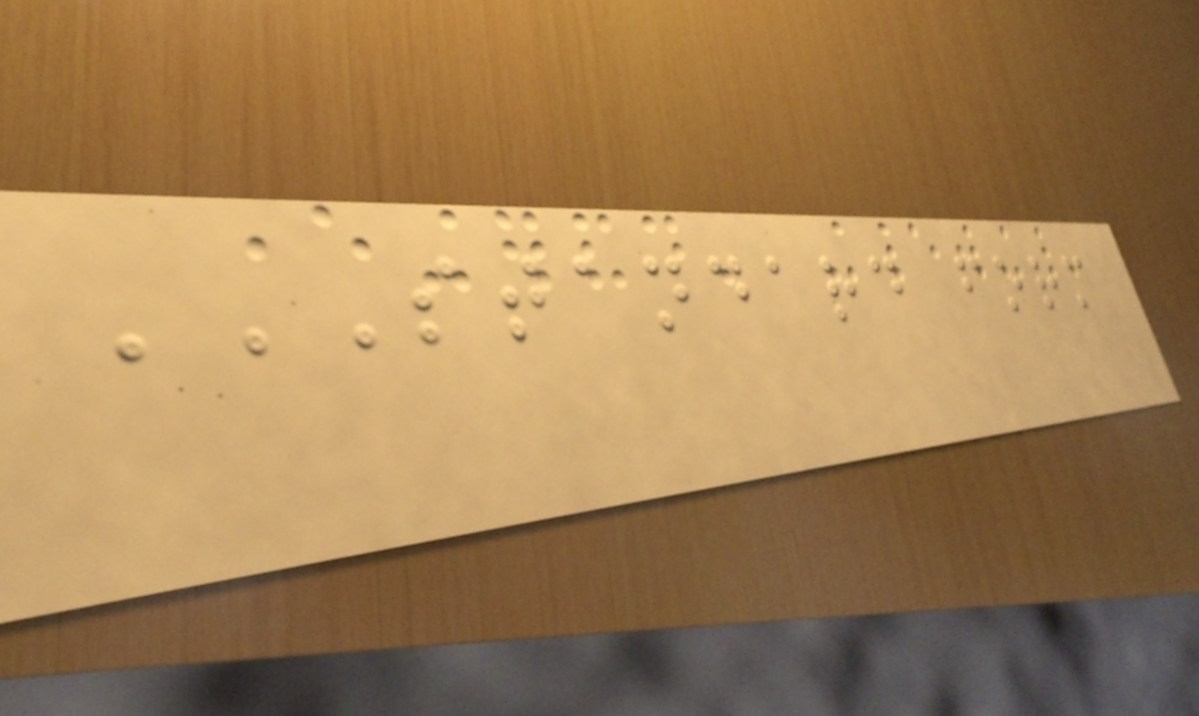STANDARD FORM
